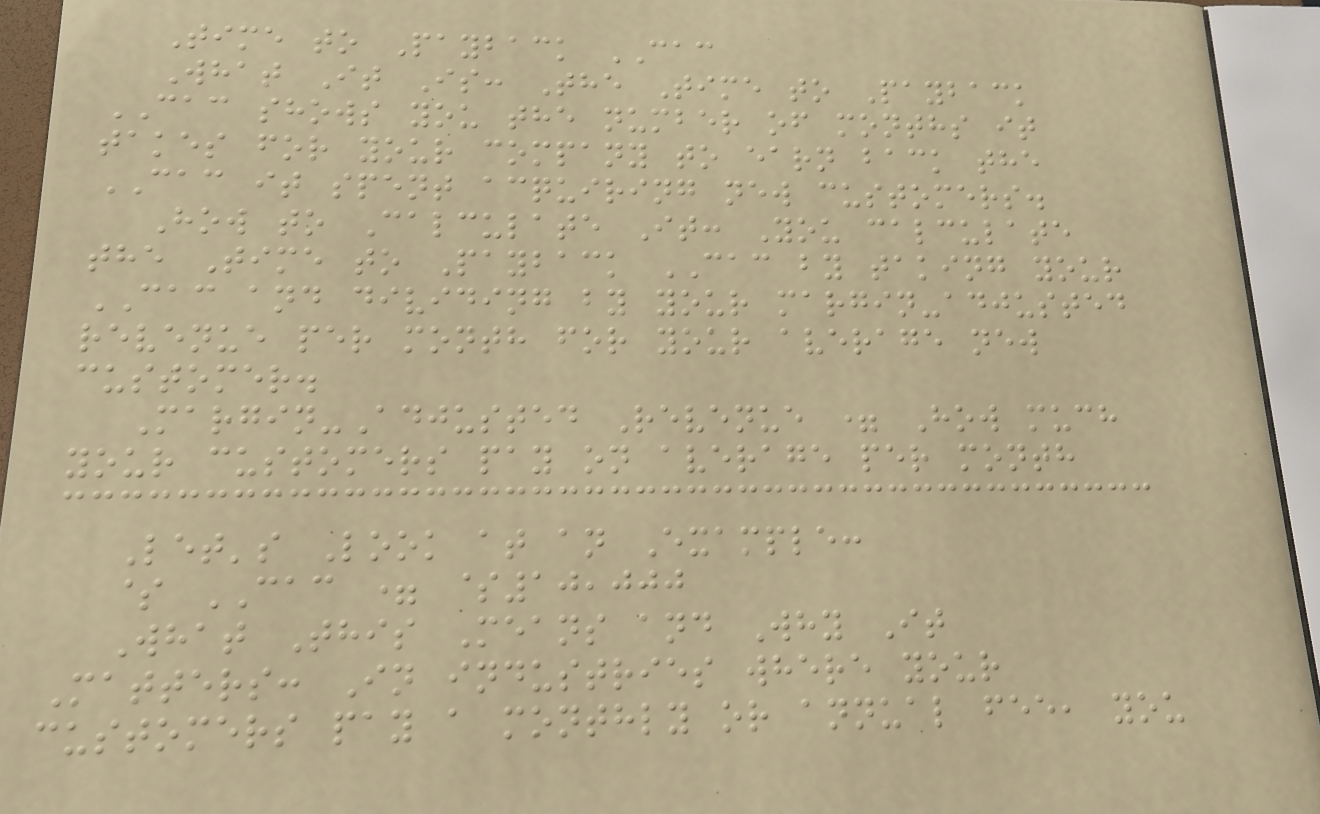Time to Payback CAC
What It Is: The Time to Payback
CAC shows you the number of months it
takes for your company to earn back the
CAC it spent acquiring new customers.
How to Calculate It: You calculate
the Time to Payback CAC by taking your
CAC and dividing by your margin-adjusted
revenue per month for your average new
customer.
Margin-Adjusted Revenue = How much
your customers pay on average per month
Let's Look at an Example:
$ CAC = $10,000
What This Means and Why It
Matters: In industries where your
customers pay a monthly or annual fee, you
